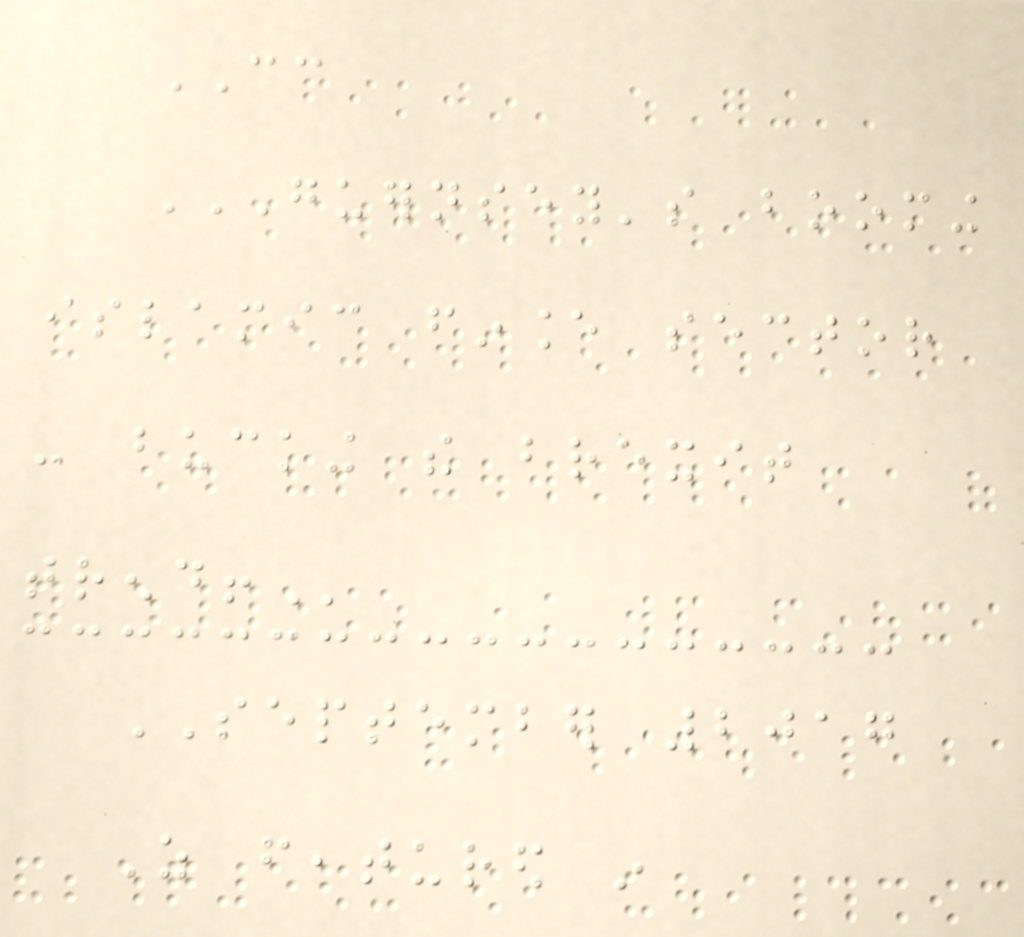CC
GUERNSEY'S BOOMING
ISLAMIC FINANCE SECTOR
- BUCKING THE BREXIT
TREND!
SEPTEMBER 2017
As featured in
